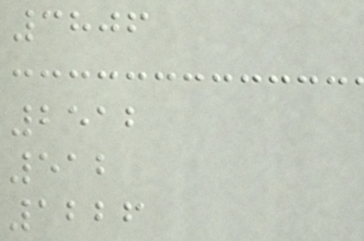3806
2512
512
1226
